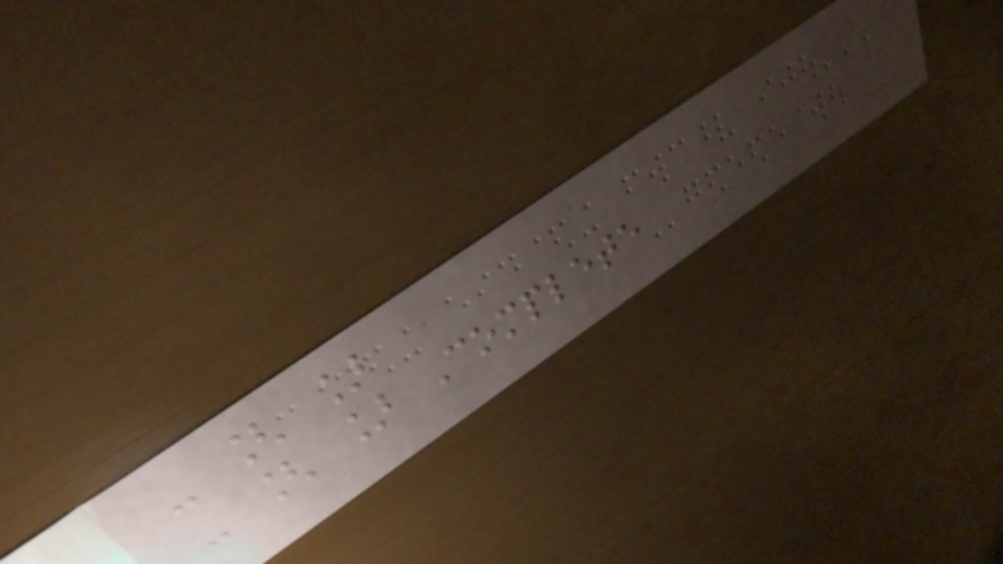- [ ]
- [ ] Complete
